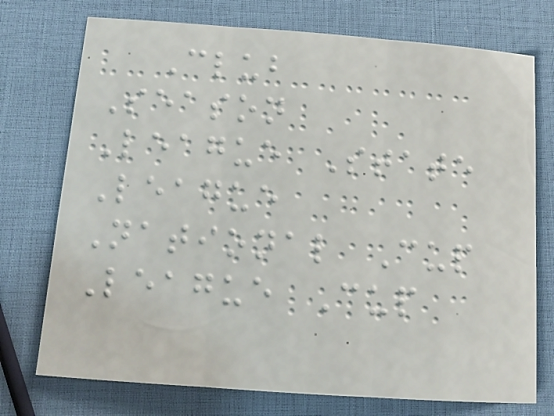Club
Season
League State
League
National Cup
League Cup
